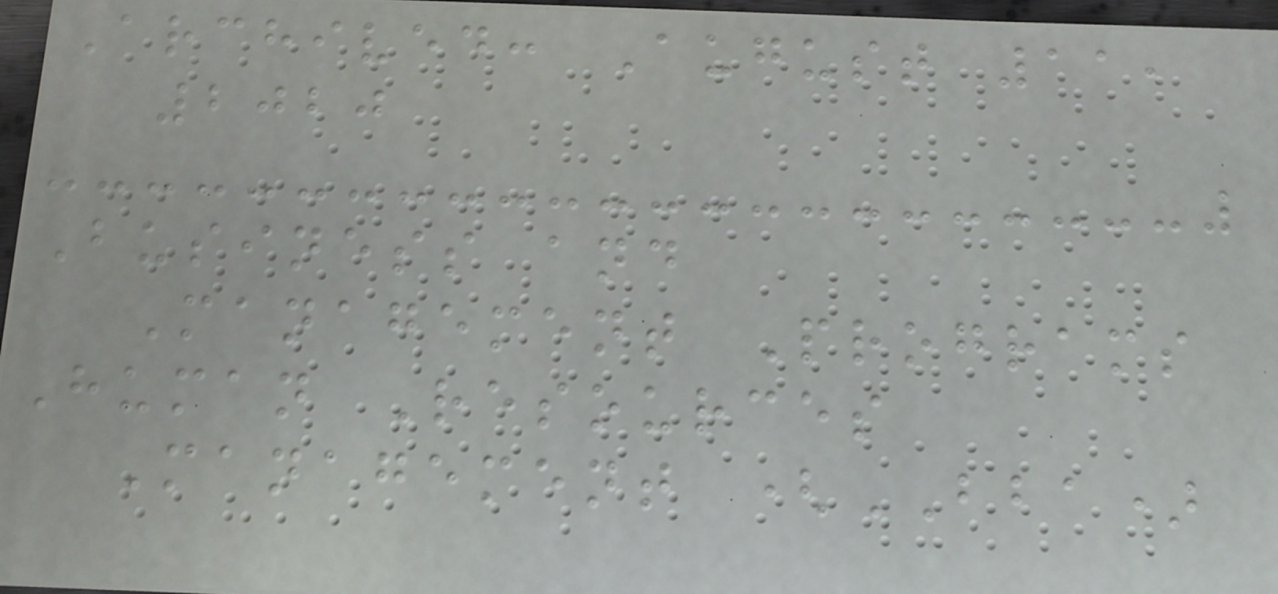Archived: August 11,
2020
Business and
Management Programs
Human Resources
Management (BBA)
